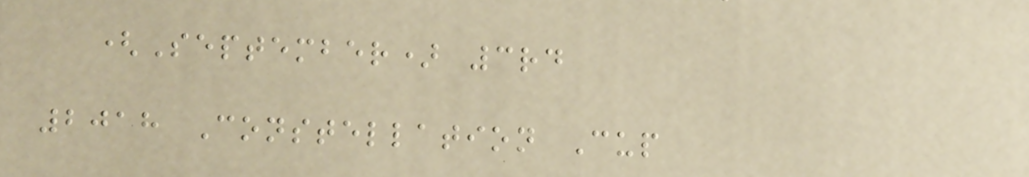(September) 3rd
2018 Constellation Cup
